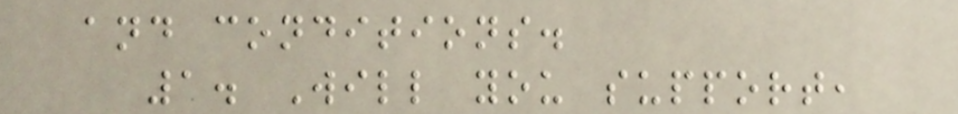and conditions.
1. Will you support,
